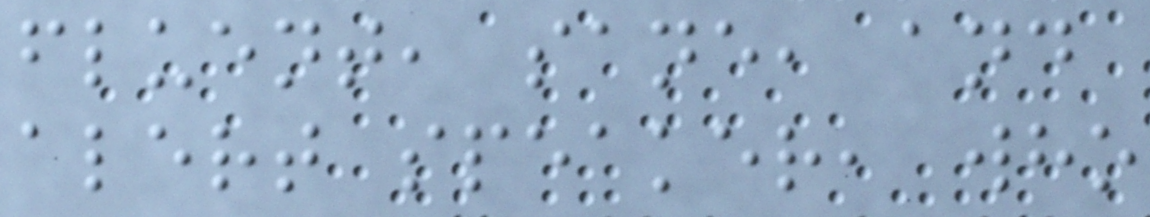fluent, sane, and
alert speaker, who
